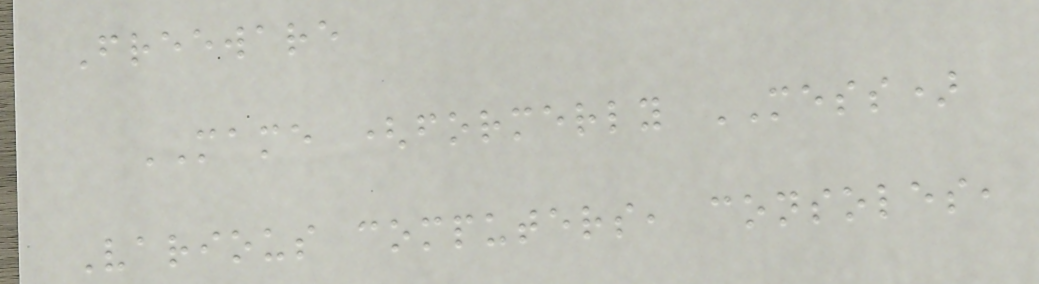Freeware
MAME (formerly MESS)
Various computers, consoles,
